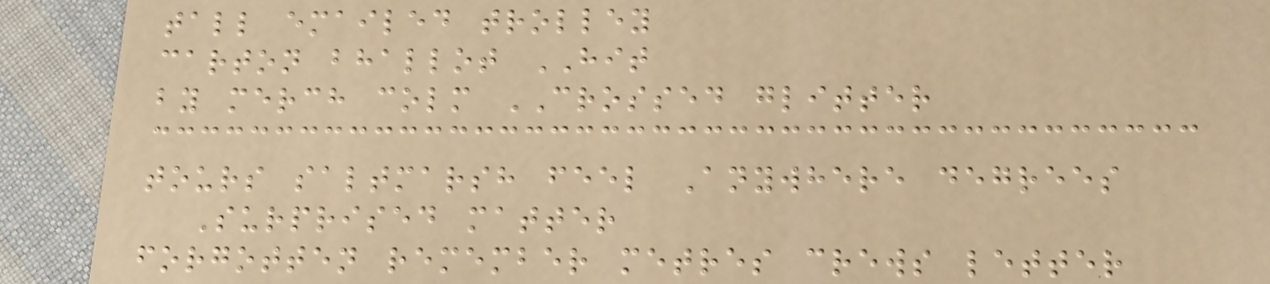tall emailed trolley
carton bhallot HIT
by merch colm CROSSED glitter
tours saltmarsh feel Anywhere degrees
Surprised matter
forgotten remember metres crews letter
